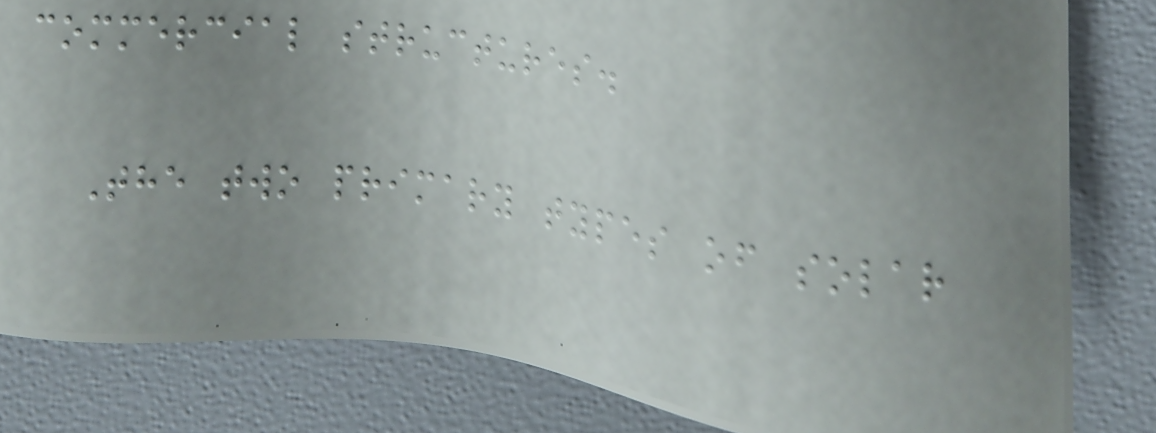commercial structures.
The two primary types of solar
